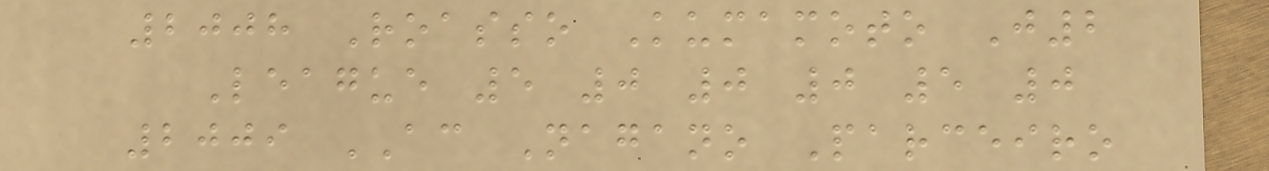2008 Roasso Kumamoto J2
League 5 0 0 0 5 0
2009 AC Nagano Parceiro
